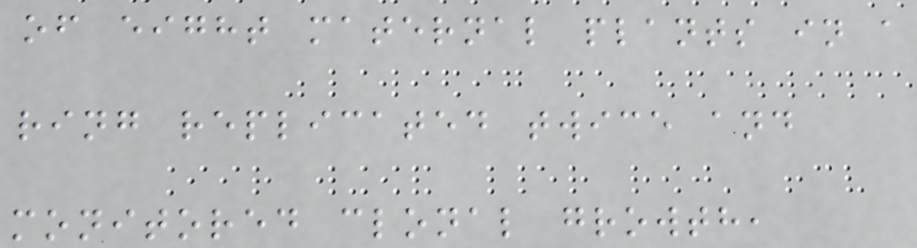of eight maternal plants in a
ring replicated twice and
monitored clonal growth,
